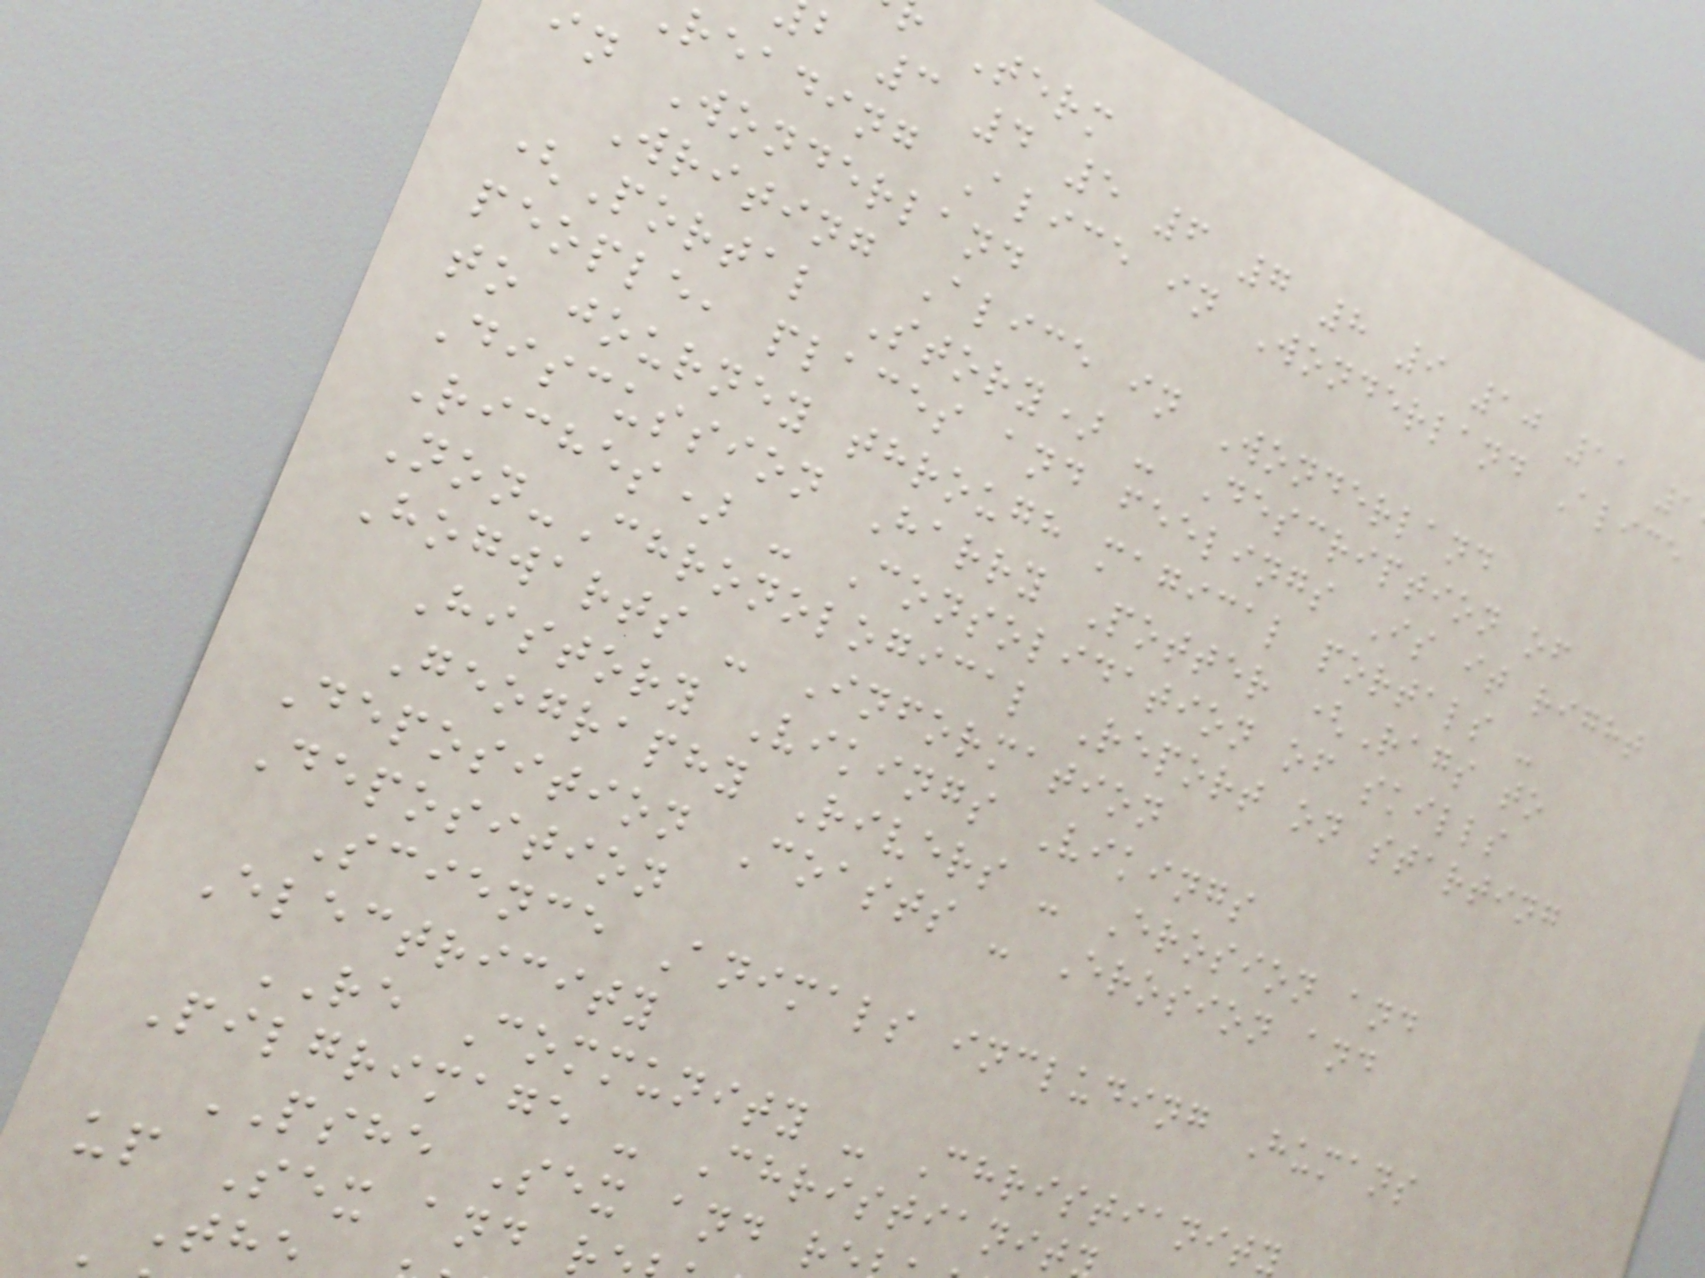Term
b 3 4 5 6 7 8 9 10 11 1
reading Alice in Wonderland Alice
in Wonderland
Writing Alice in Wonderland
(Portal Story) - Description of
people, places and feelings Is it right
to journey through magical portals -
Discussion Harry Potter (Rags to
Riches) - Consolidation of skills
Non-Chronological Report on starting
Hogwarts - Information
History Vikings Vikings
Geography Rivers - Erosion and
Deposition Coasts - Erosion and
Deposition
Science Animals including Humans
Electricity
RE Community - Christianity
Pilgrimage - Christianit
PSHE Sex and r
up Sex and
